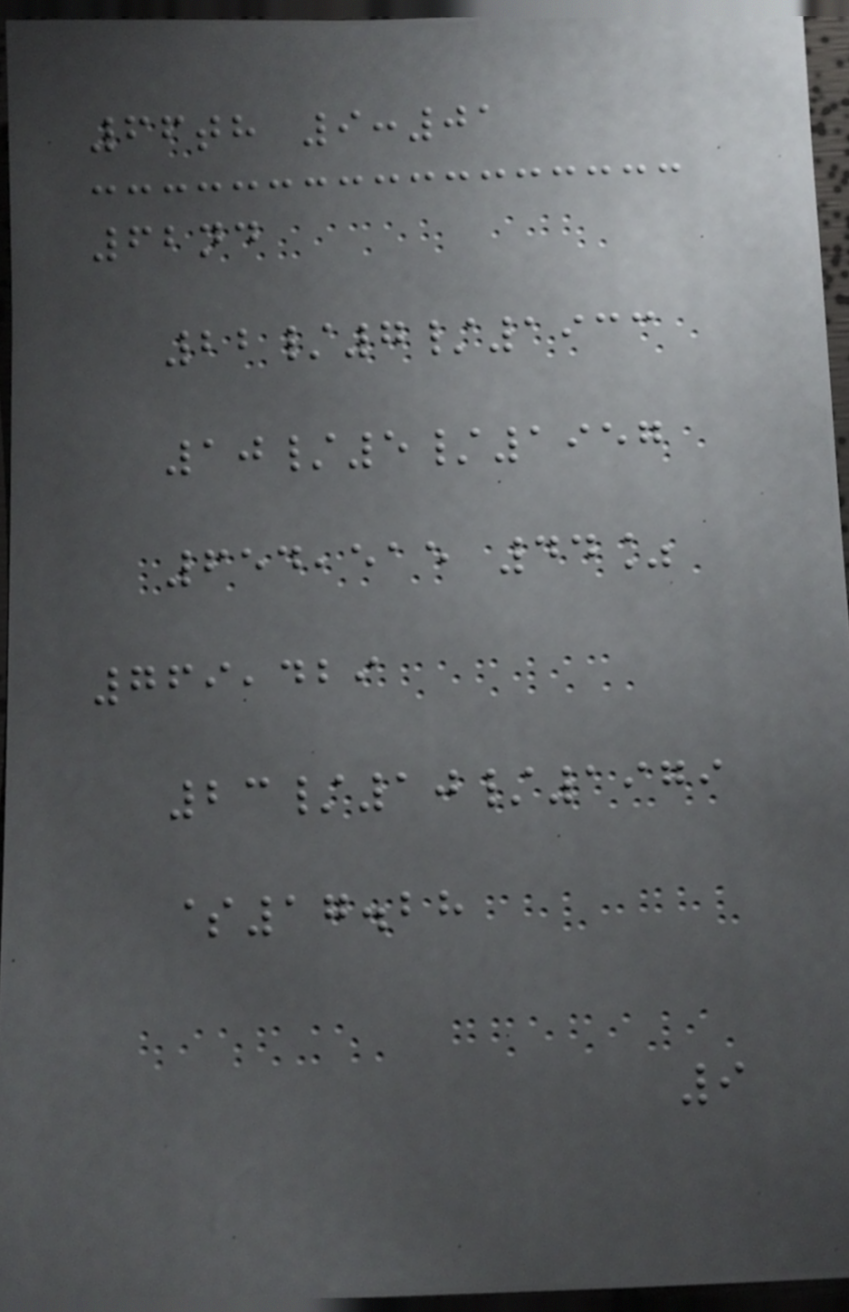66th 9:01
62nd
22/7/1933
10/5/1957
654,515 44%
769,429
23/10/1979
$17.28
9
